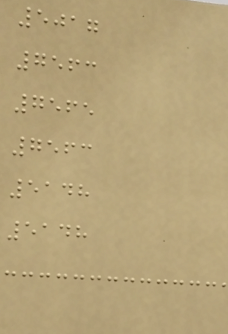5017
7563
7565
7563
5148
5148
